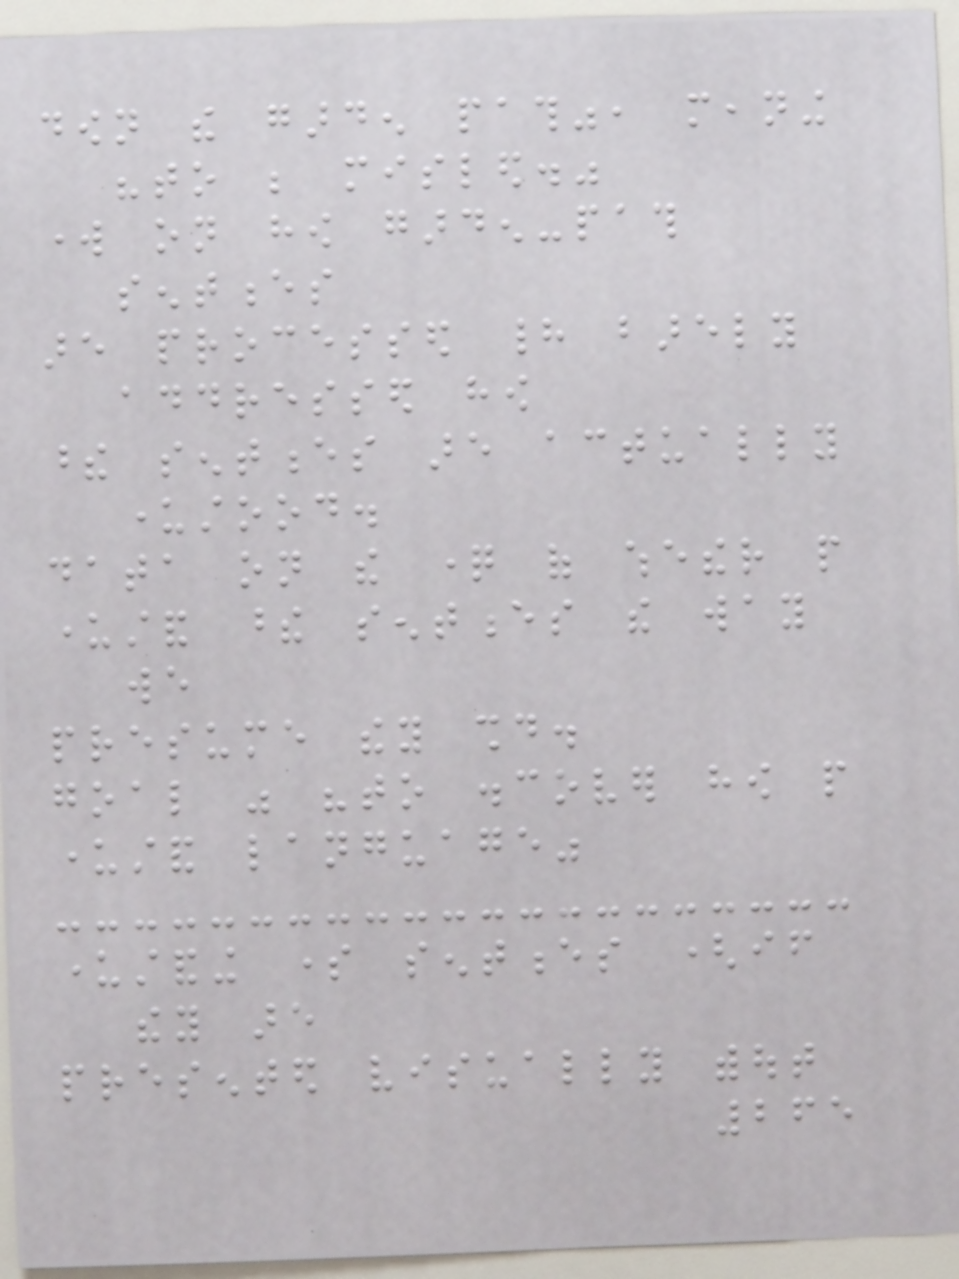down the garden path", meaning
"to be misled."
work on how garden-path
sentences
are processed had barely
addressed how
these sentences are actually
understood.
data on the question of whether people
understand these sentences the way
we
presume they should.
goal was "to discover how people
understand language"
understanding some sentences (if
they are
presented visually without
265
